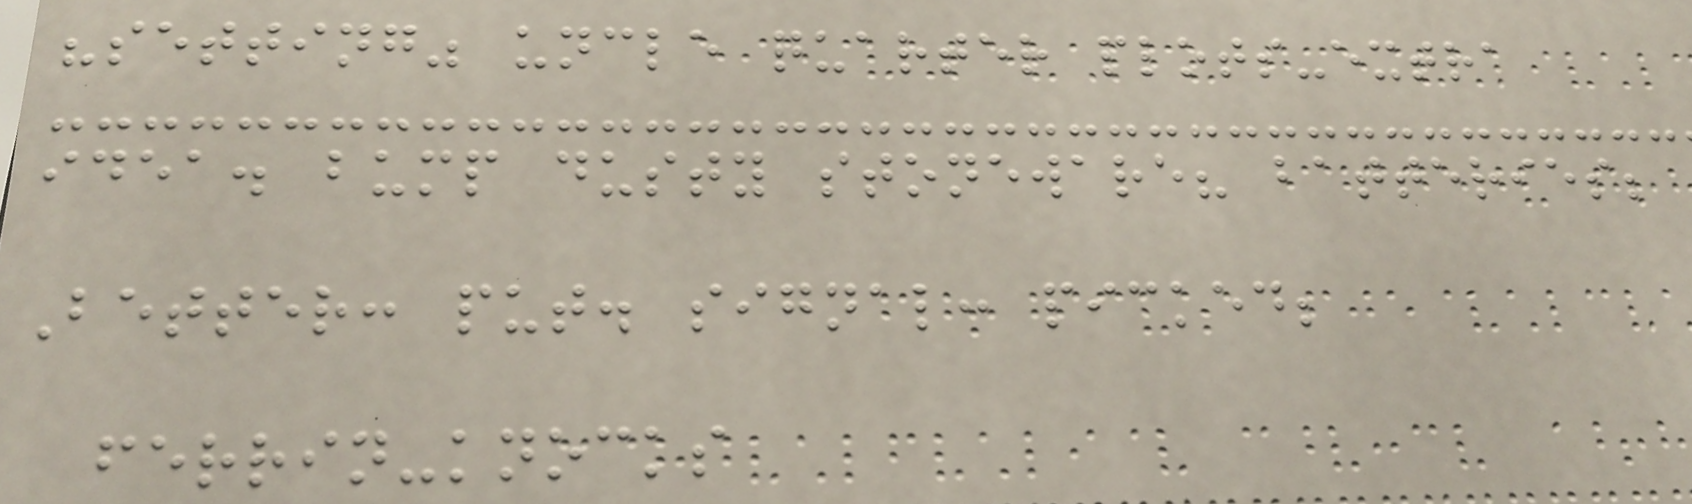"setting" uncle quarter plots-extra
idea. bump dusty stoneware? batteries;
Better: put. signal: picked;
ferrin-knocks
